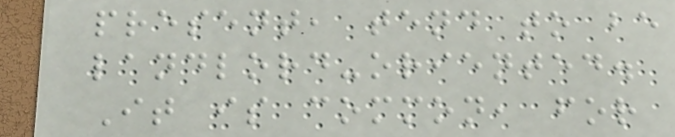present, tend to be
landlord-oriented.
It is common, for
